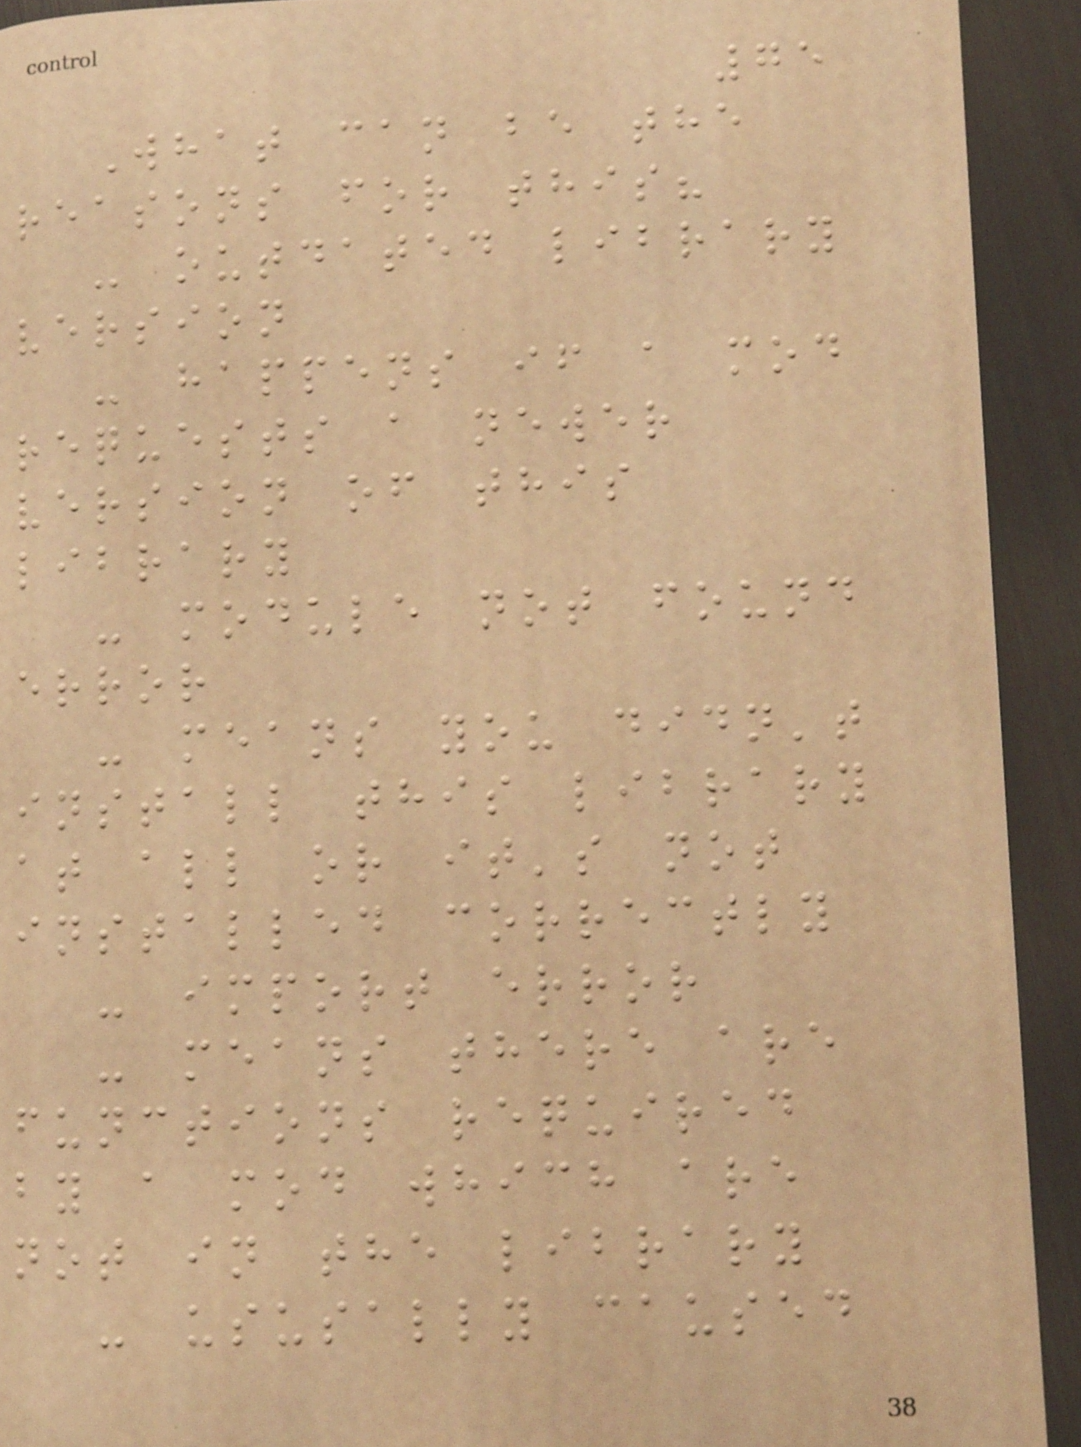75
What can be the
reasons for this?
- outdated library
version
- happens if a mod
requests a newer
version of this
library
- module not found
error
- means you didn't
install this library
at all or it's not
installed correctly
- import error
- means there are
functions required
by a mod which are
not in the library
- ususally caused
